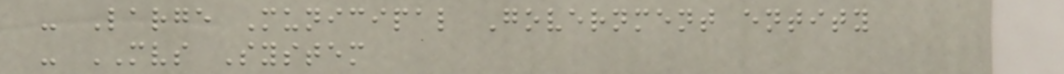- Large Municipal Government entity
- MVS System
